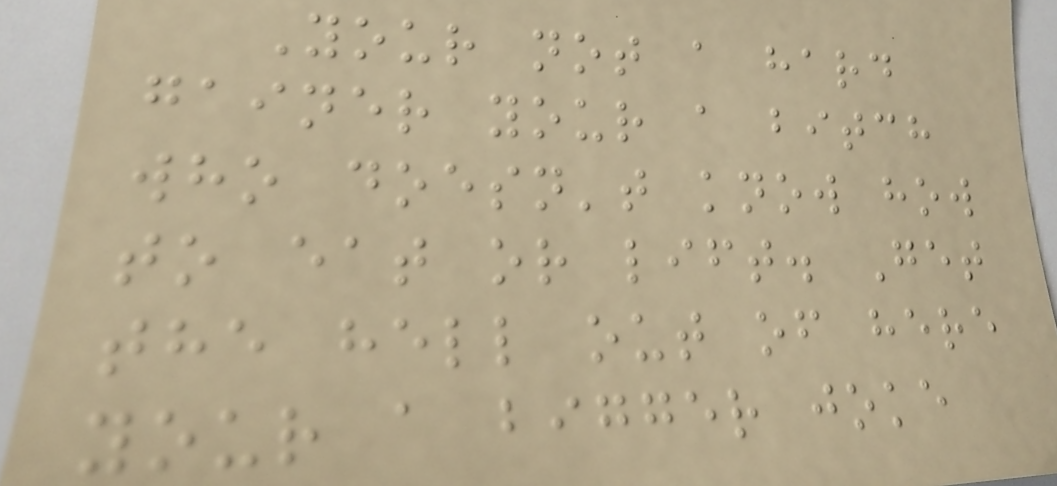Your not a hard
gainer your a bitch
who doesn't know how
to eat or lift. Get
the hell out of here
your a bigger joke
